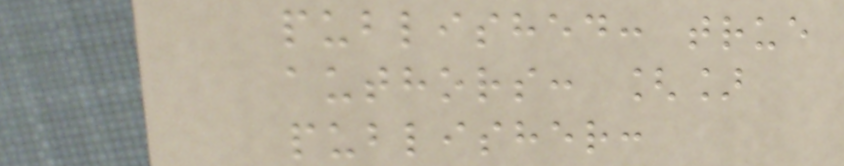published: true
authors: []
publisher:
